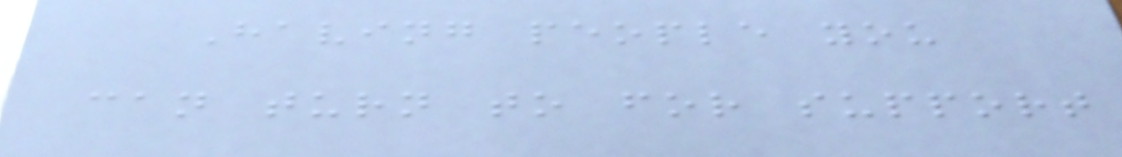Having people you
can turn to for support
